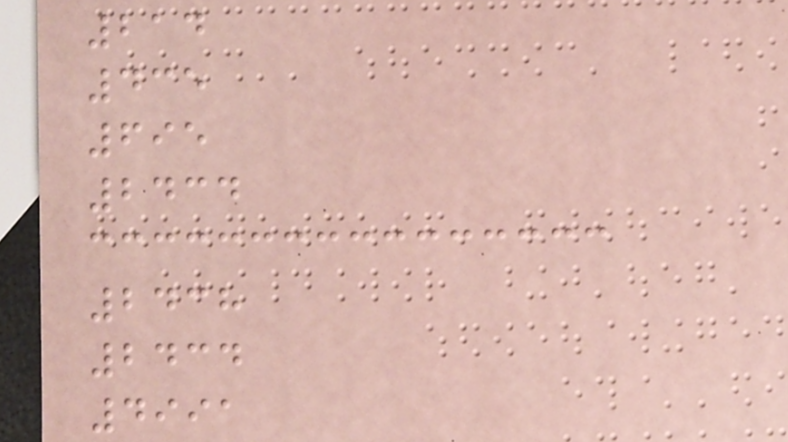214
435
695
2434
2438
2434
4991
